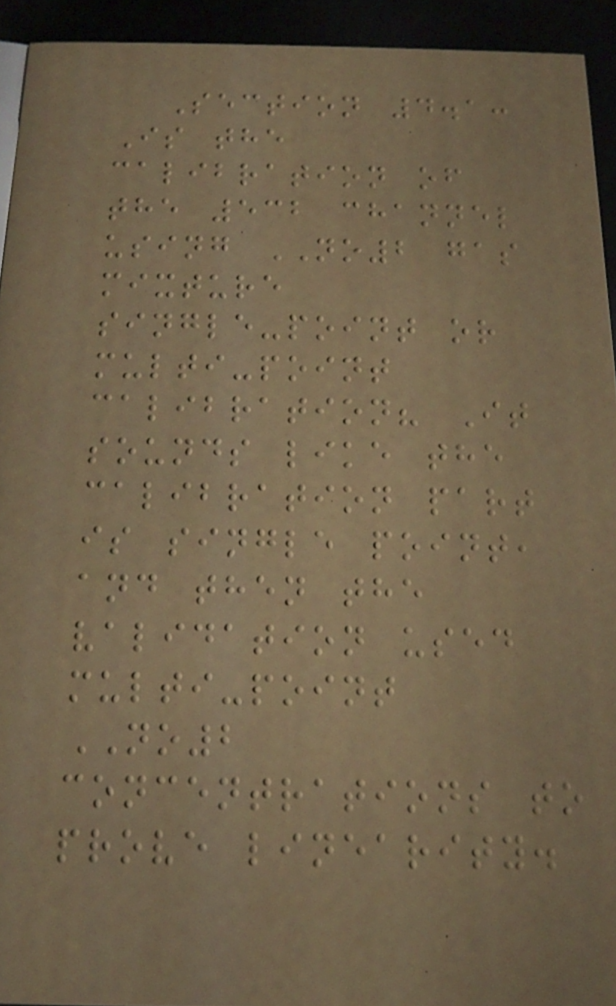Section 4.1:
Is the
calibration of
the 532 channel
using NO2 gas
mixture
single-point or
multi-point
calibration? It
sounds like the
calibration part
is single point,
and then the
validation used
multi-point
NO2
concentrations to
prove linearity.
